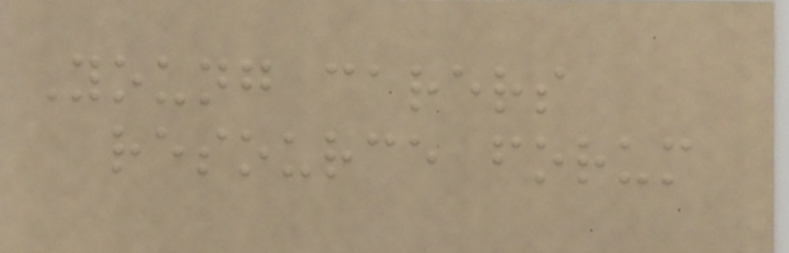Young carers
resource forum
